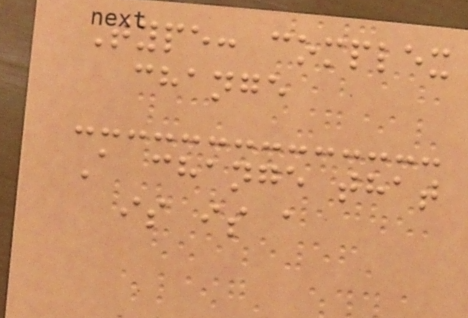Type: complex
change
A change that
is is a
